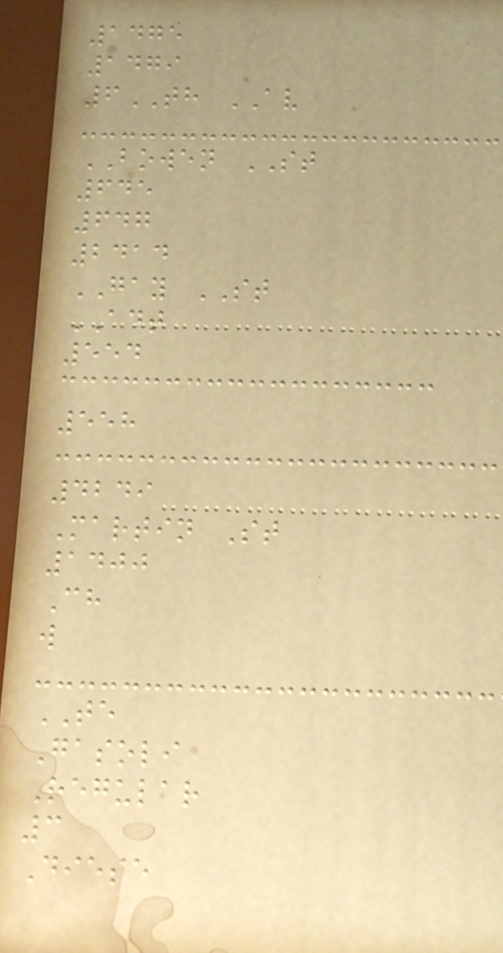1475
1479
6TH AV
BOWEN ST
645
647
2414
GAY ST
ADT
554
558
4249
Martin St
1400
Ch
w
TE
Gasoli
Regular
3
Diese
